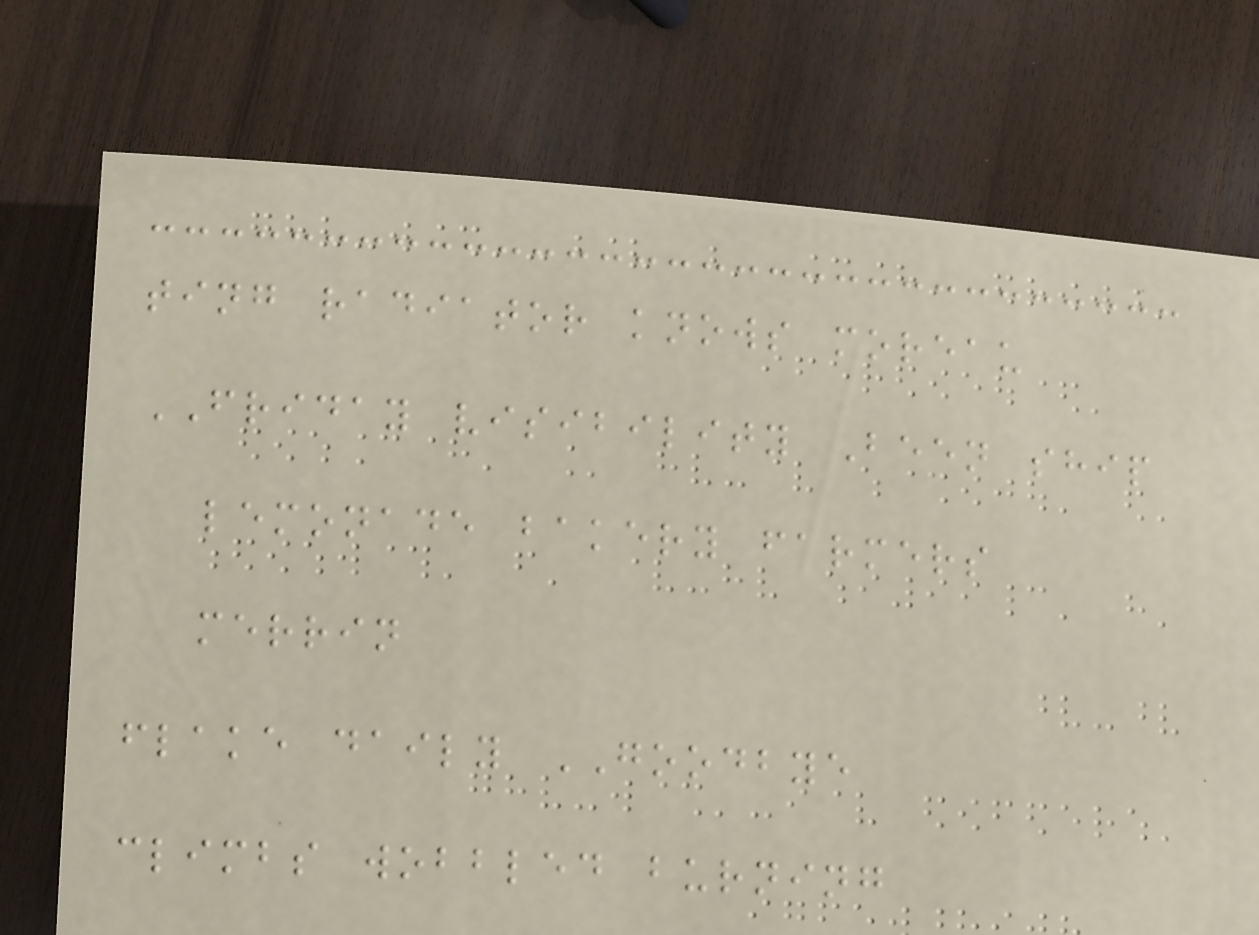ting radiator knows moreau
FRIDAY visibility Been ship
lemonade bakery farmers
merrin
flake daily GOODBYE
climbs wobbled burning
